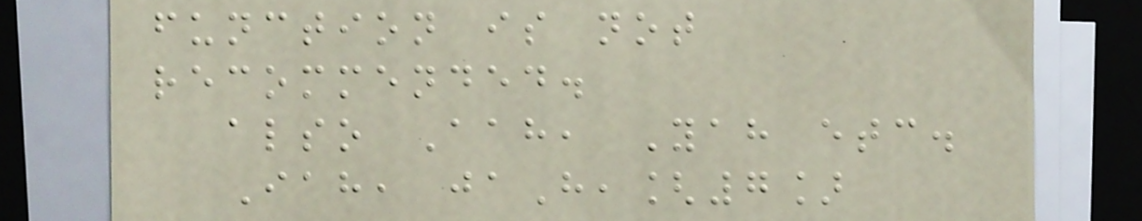function is not
recommended.
also Aah, Yah etc.
Iah, jaH,[7]
